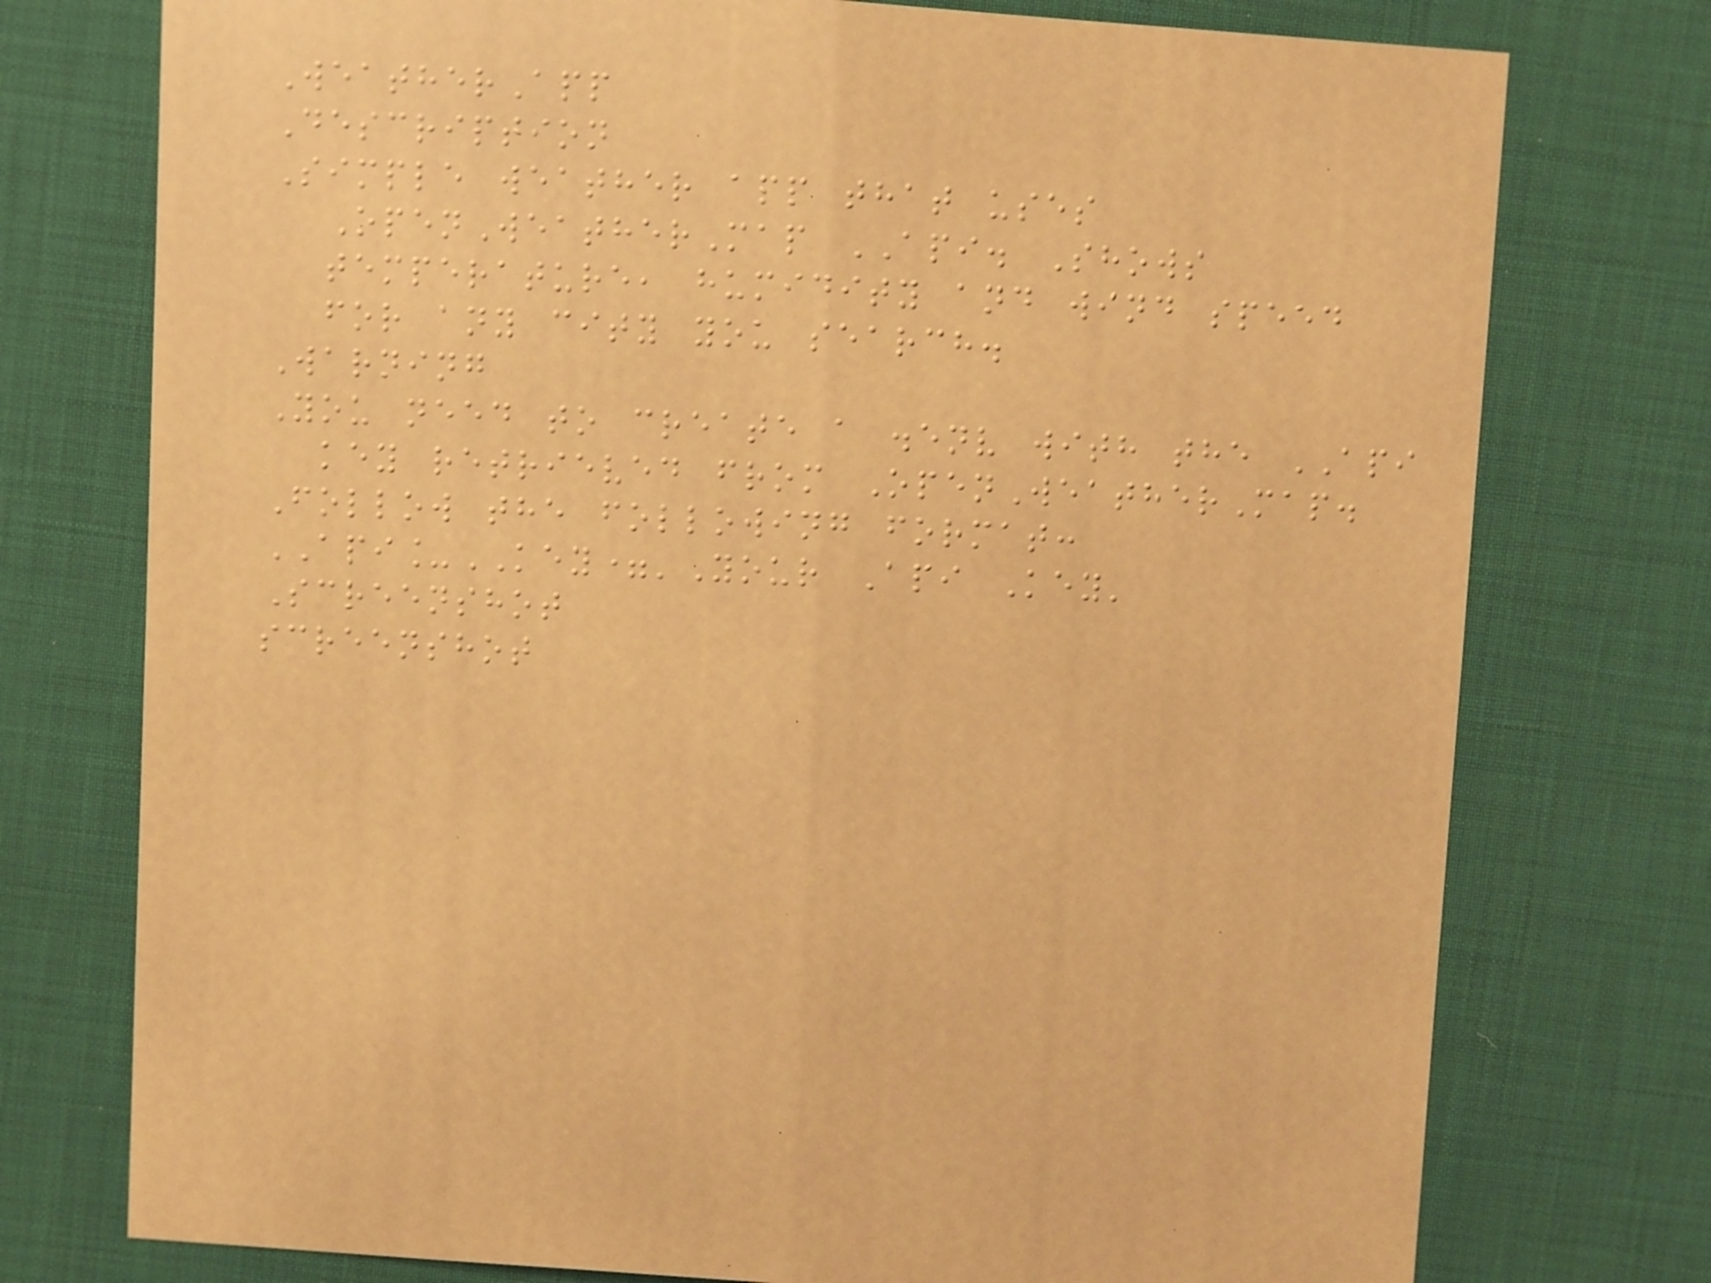WeatherApp
Description
Simple weather app that uses
OpenWeatherMap API. Shows
temperature, humidity and wind speed
for any city you search.
Warning
You need to create a .env with the API
key retrieved from OpenWeatherMap.
Follow the following format:
API_KEY='Your Api Key'
Screenshot
screenshot
